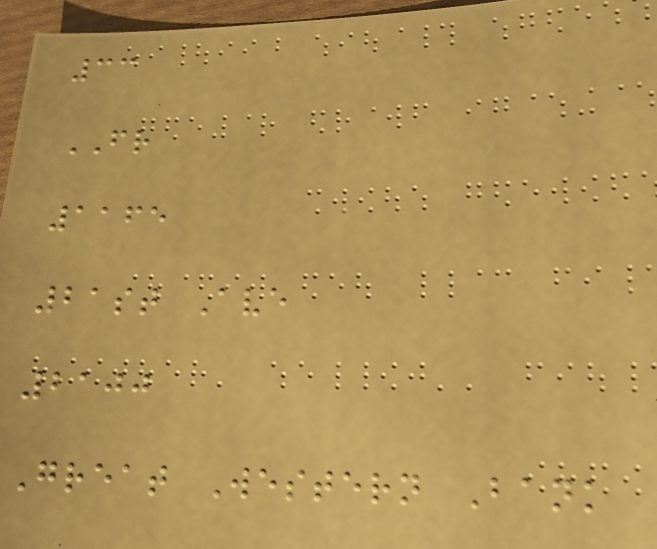33
FR
1165
21st Ave
2100
Great Western Bank
